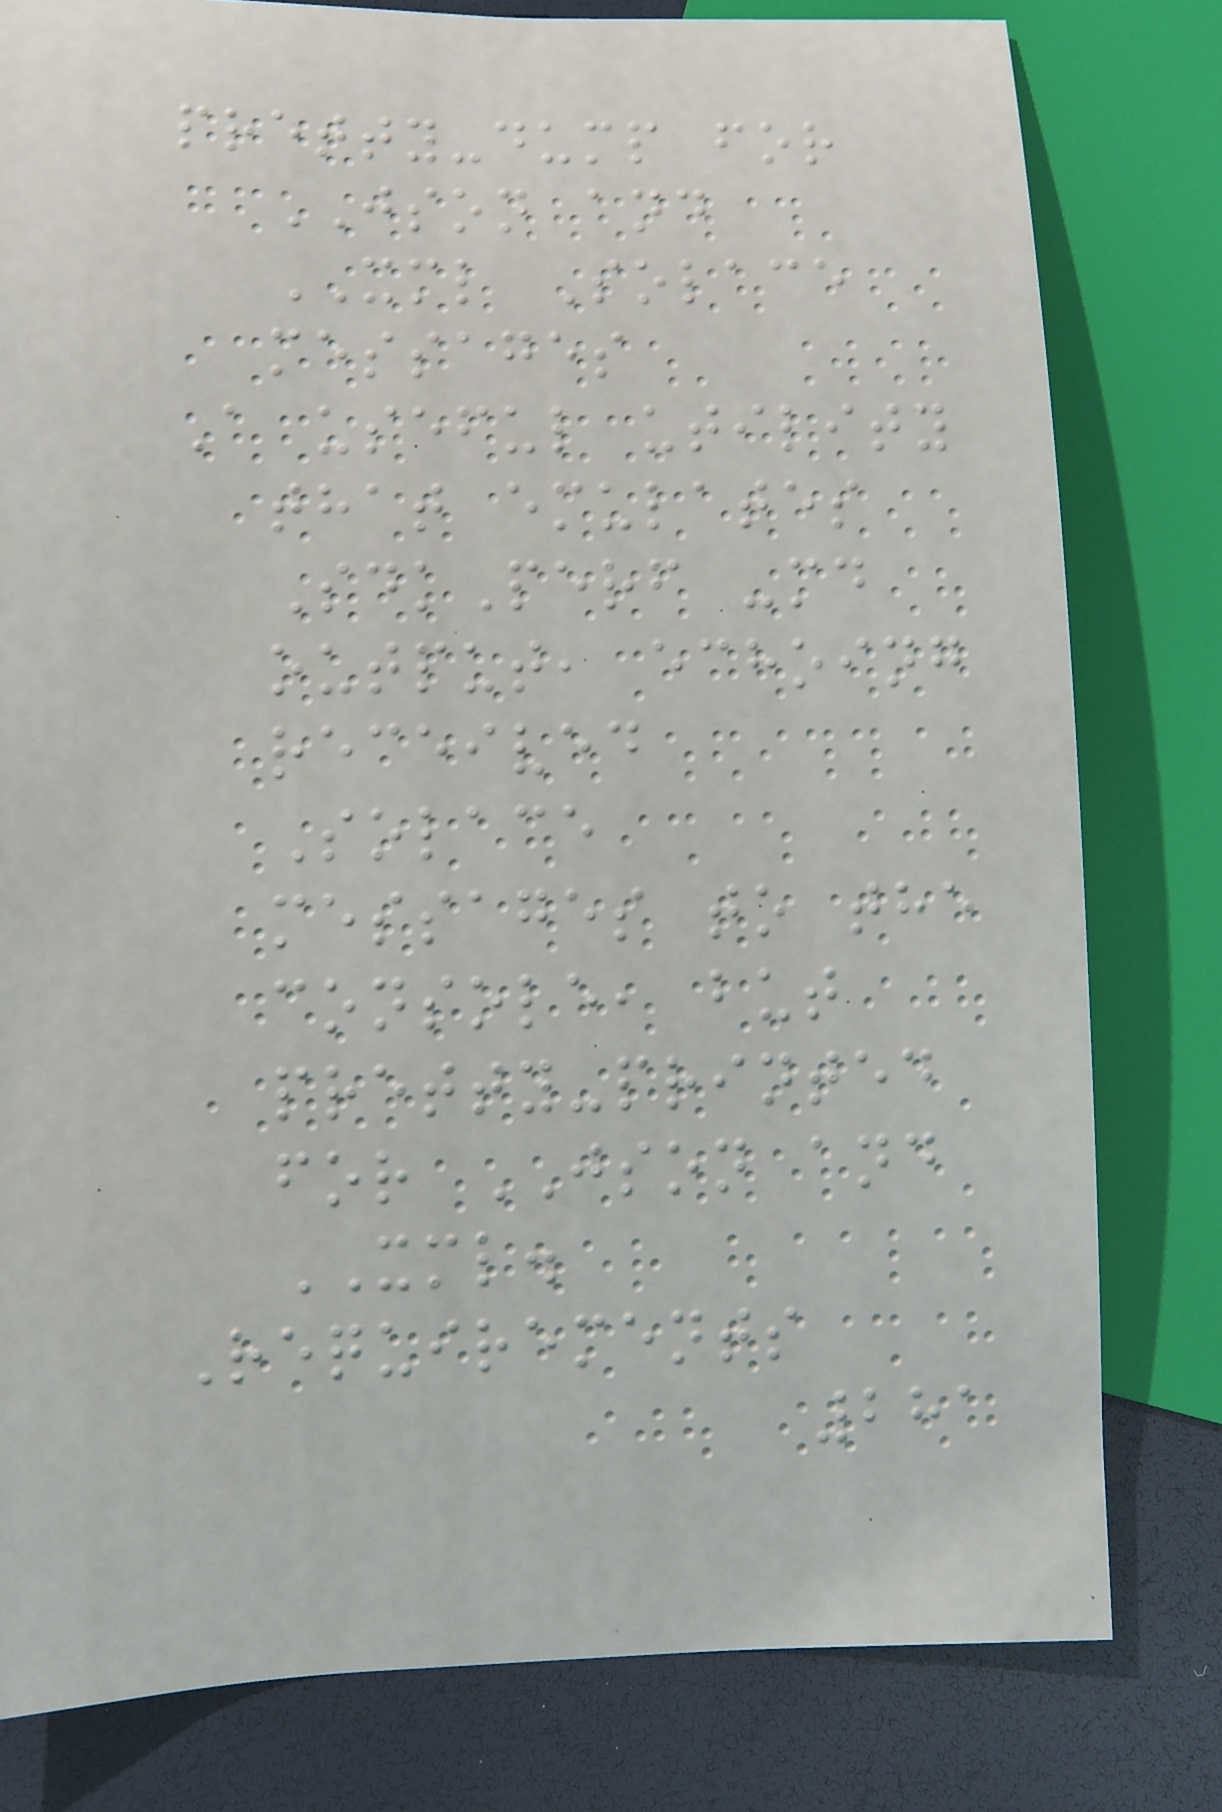pretty-dump for
JSON and
XML Solace
messages
A useful utility
that emulates
SdkPerf -md
output, echoing
received
Solace
messages to the
console, but
pretty-printed
for JSON and
XML.
Requirements
281
